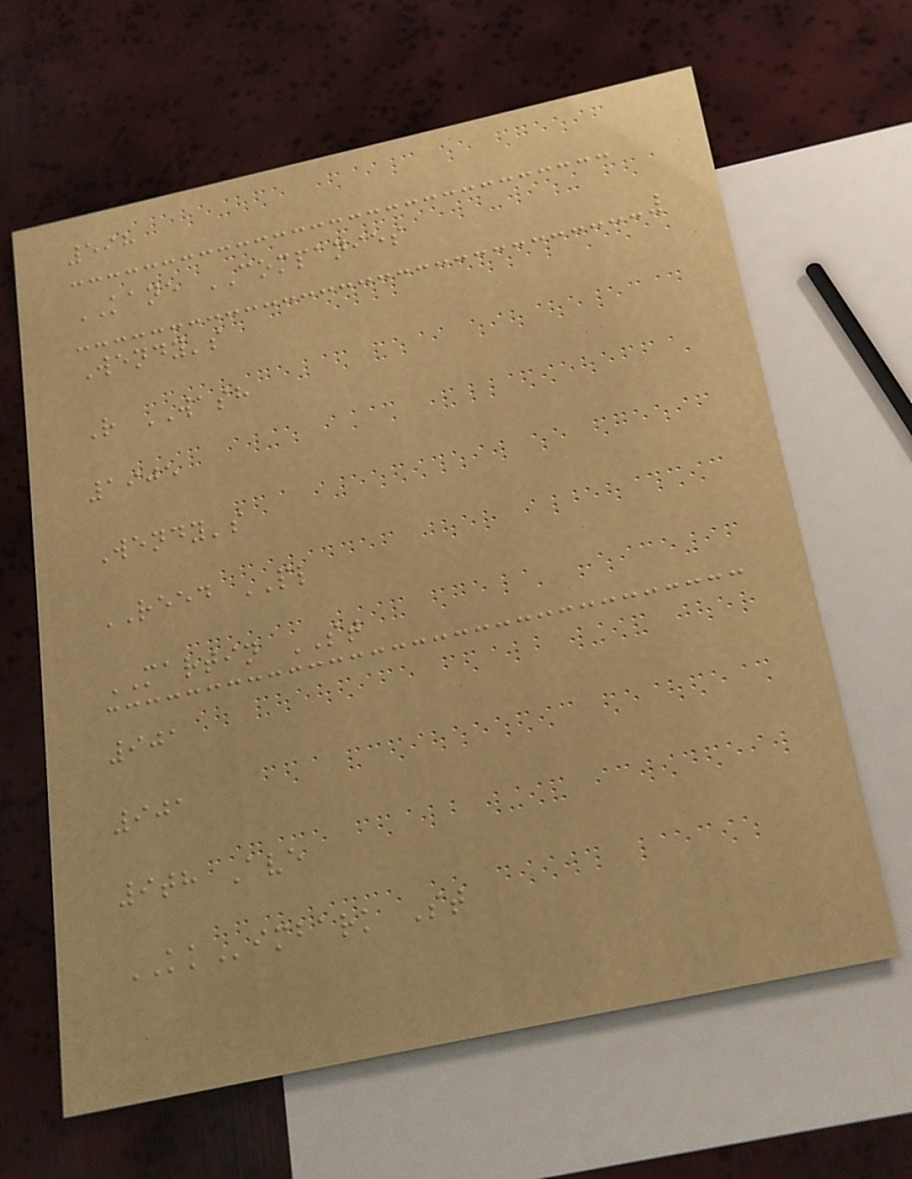598
KANE COMPANIES
Wendy's
R WASH
1905
Wendy's
REED PL
MARTIN ST
901
901
9th Ave
KKimbark St
